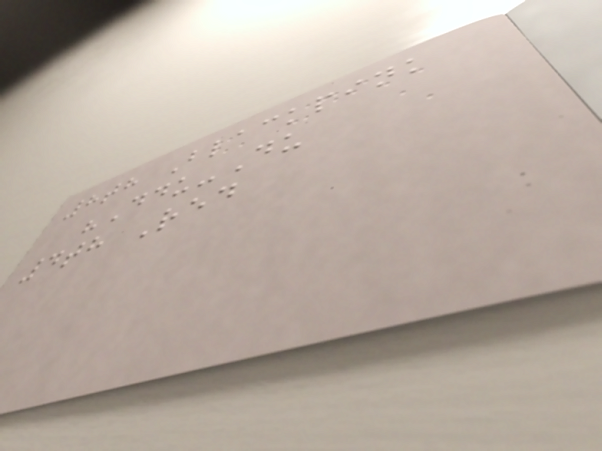8th Blackpink
"Ddu-Du
4th Red
